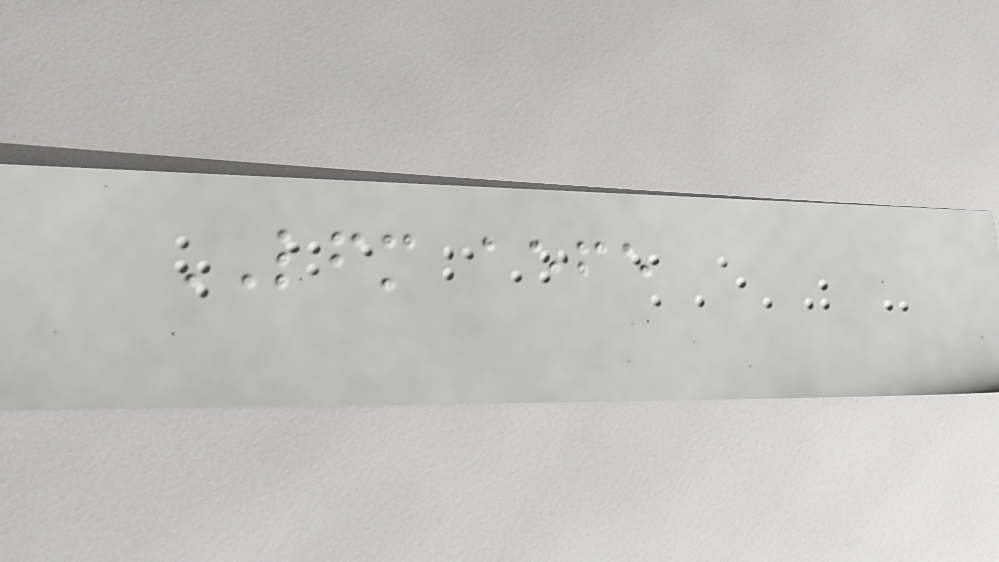LFM aefe
